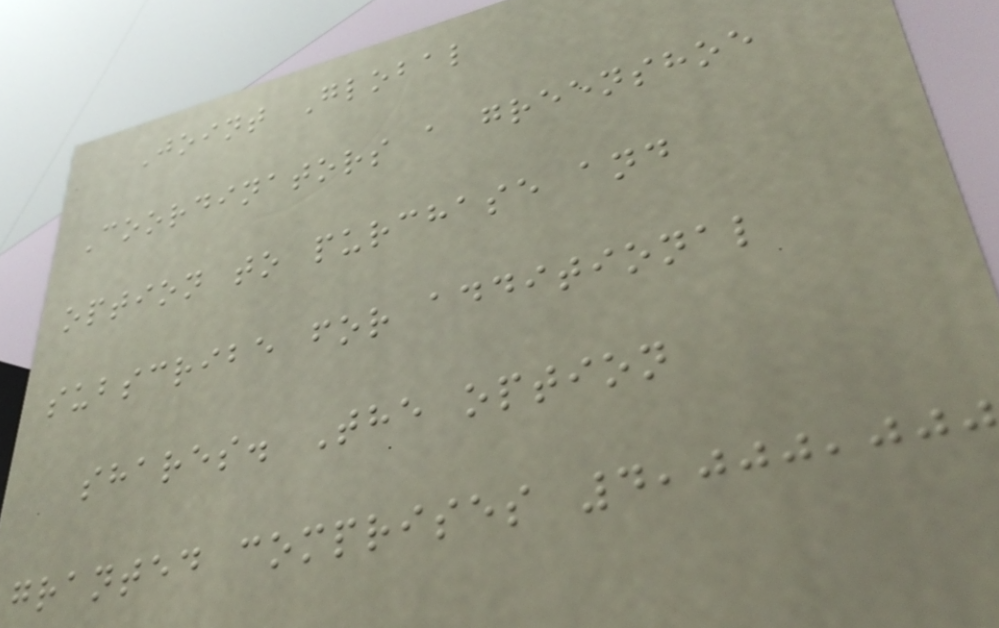Joint Global
Coordinators a greenshoe
option to purchase and
subscribe for additional
shares. The option
granted comprises 4,000,000
